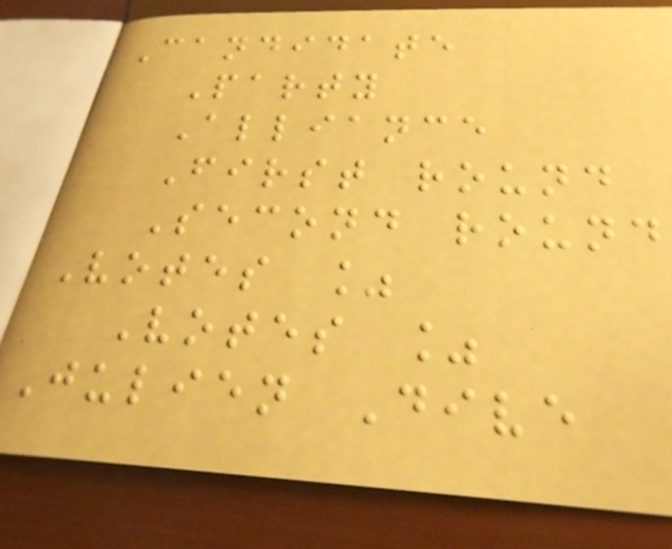Candidate
Party
Alliance
First round
Second round
Votes %
Votes %
Julien Dive
